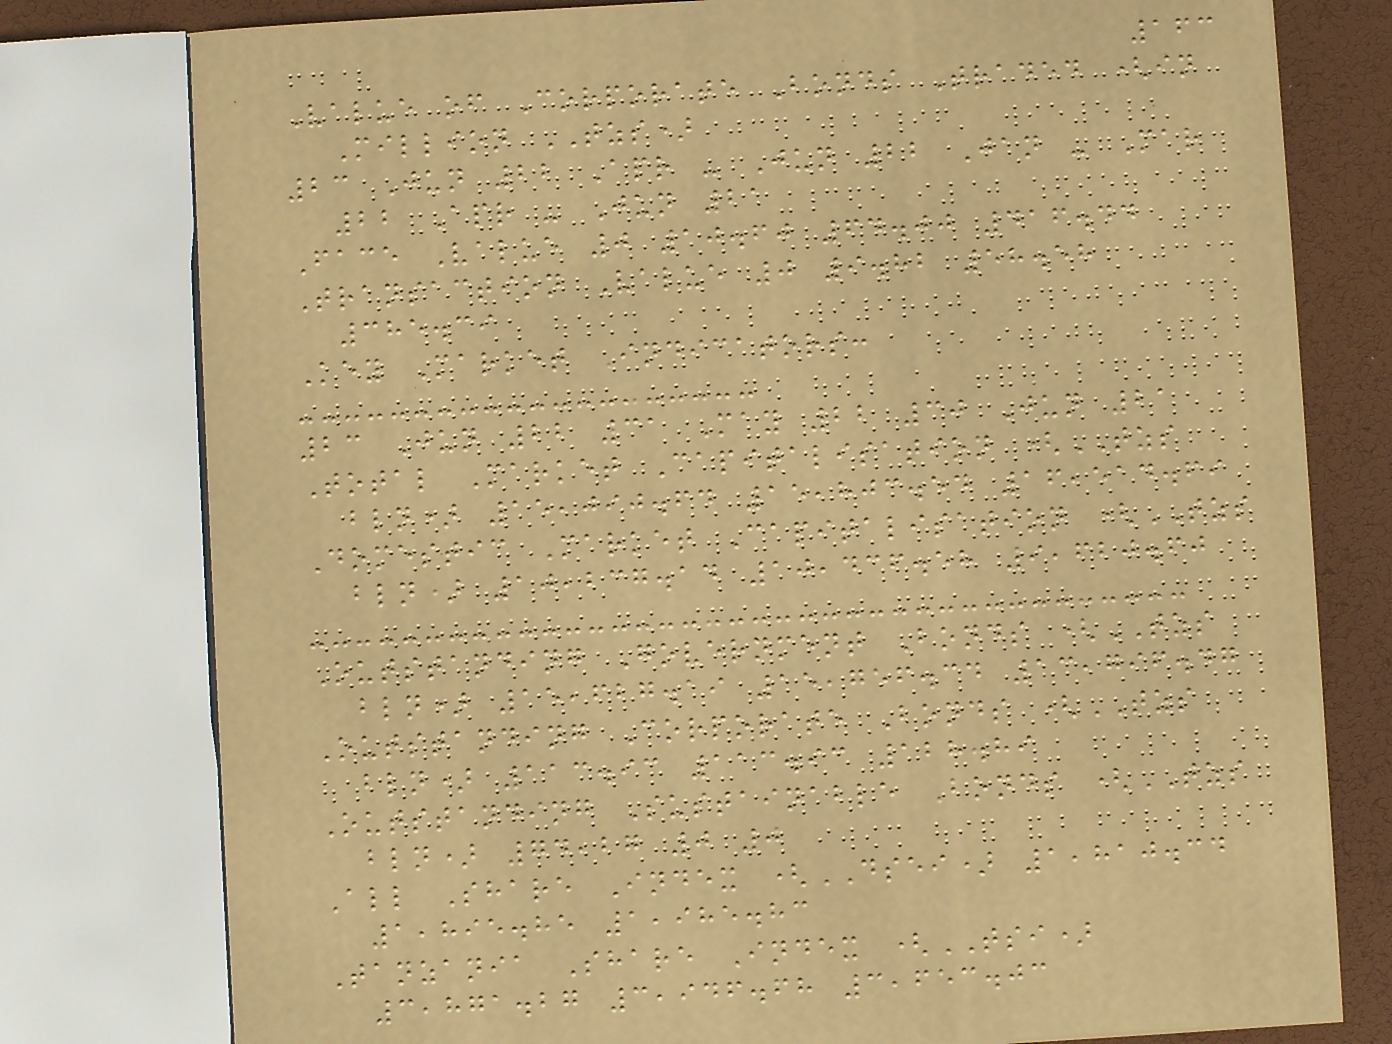163
Value of Corporate Bonds Traded (in
Million TZS)
23 Jun 22 Apr - Jun 22 Jan - Mar
22 Apr - Jun 21
Face Value 0 10.60 64.00 416.44
Transaction Value 0 9.82 58.58
385.39
Key Market Indicators:
23 Jun 22 31 May 22 30 Jun 21
Total Market Capitalisation (TZS
bln) 15,090.64 15,803.54 16,514.69
Domestic Market Capitalisation (TZS
bln) 10,237.14 10,436.58 9,620.60
Outstanding Government Bonds (TZS
bln) 15,627.19 15,756.34 13,796.47
Outstanding Corporate Bonds (TZS
bln) 113.93 113.93 128.89
Outstanding Sustainable Bonds (TZS
bln) 74,27 0 0
All Share Index (DSEI) 1,810.34
1,895.85 1,985.83
Tanzania Share Index (TSI)
3,871.27 3,946.68 3,653.03
